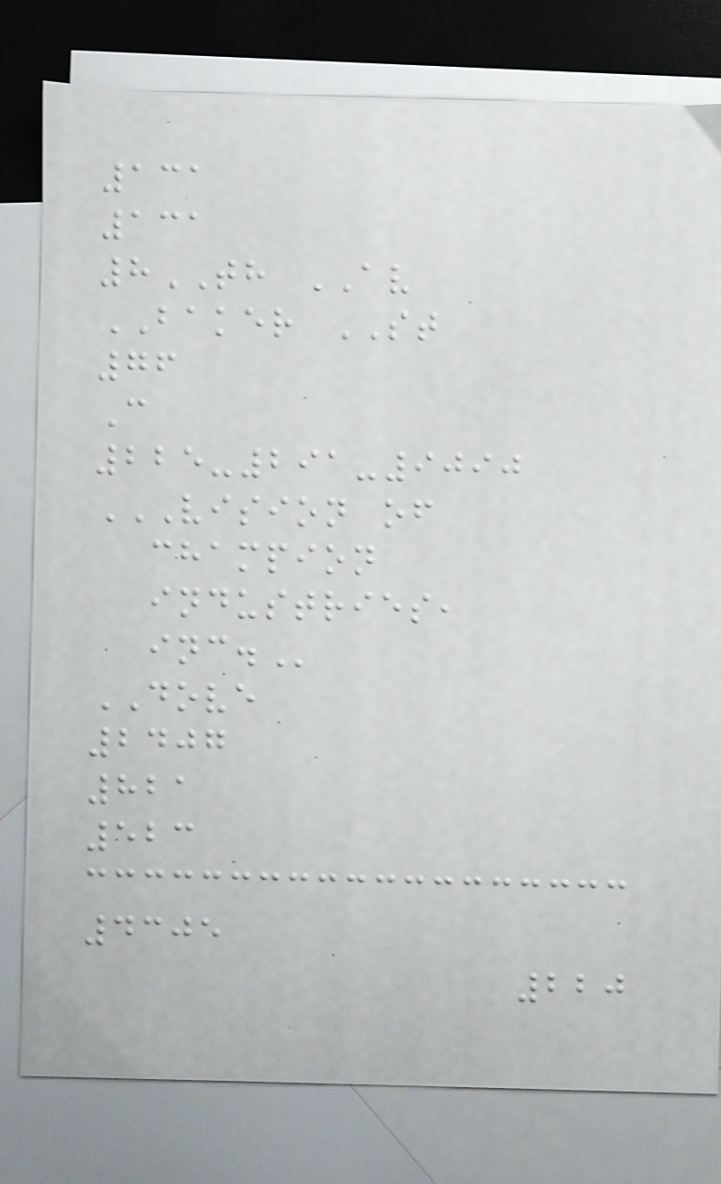131
131
8TH AV
BAKER ST
76
C
225-291-9090
VISION OF
CHAMPION
INDUSTRIES,
INC.
DOVE
2407
821
523
4305
220
